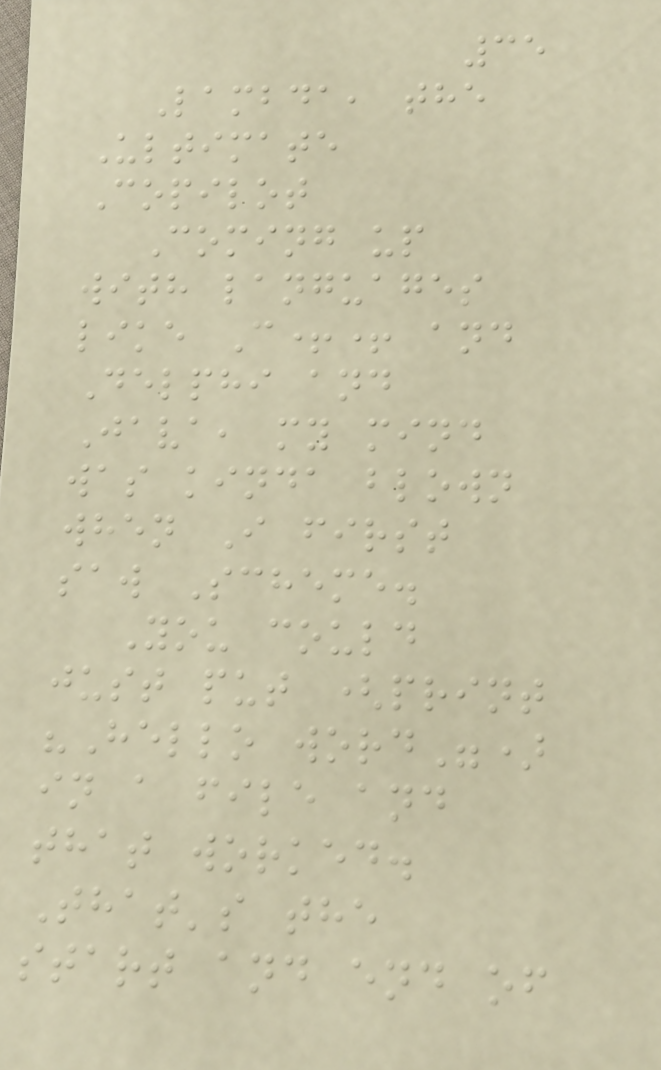35
Lambda, the
Ultimate
Copilot
Coming up
with languages
like C++ and
Delphi and
Java, my mind
was kinda blown
when I first
saw Scheme.
You could
just put (print
"Hello word")
in a file and
that worked.
That's the
start and end of
